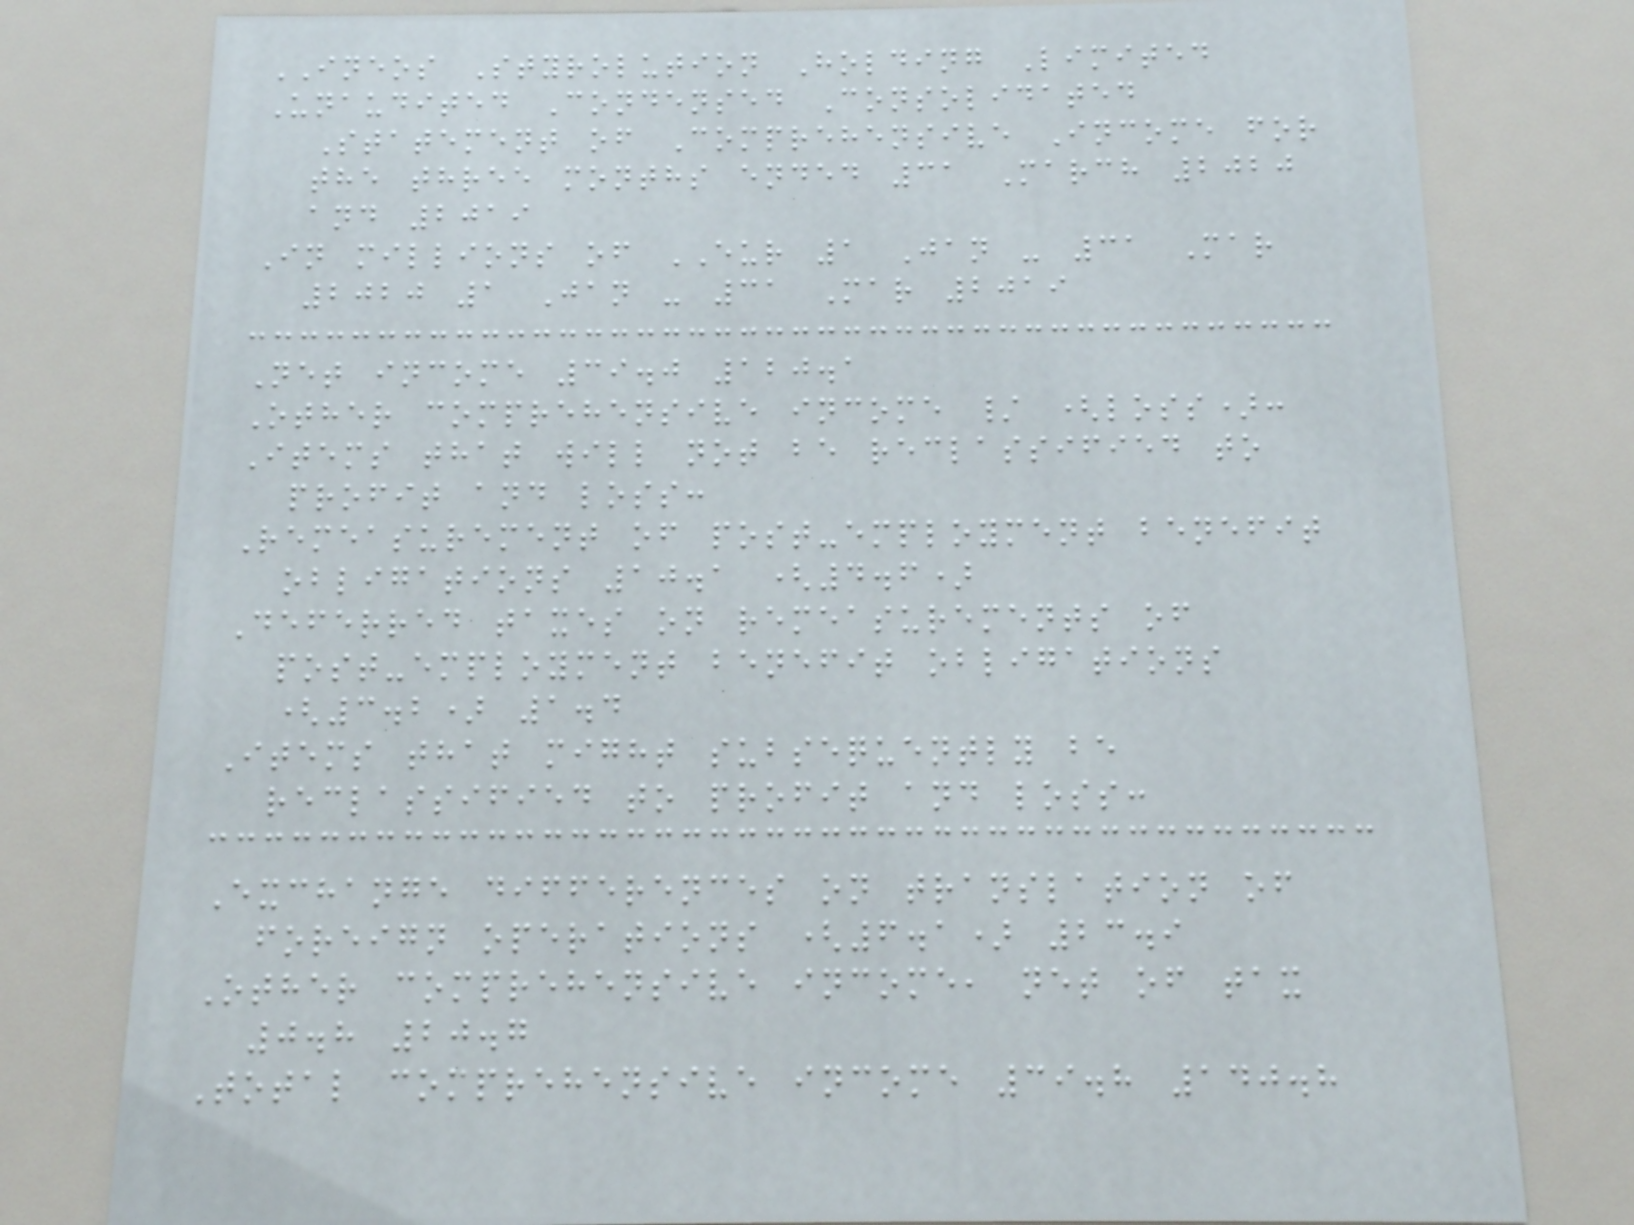INEOS Styrolution Holding Limited
Unaudited Condensed Consolidated
Statement of Comprehensive Income for
the three months ended 31 March 2020
and 2019
In millions of EUR 1 Jan - 31 Mar
2020 1 Jan - 31 Mar 2019
Net income 39.0 120.1
Other comprehensive income / (loss):
Items that will not be reclassified to
profit and loss:
Remeasurement of post-employment benefit
obligations 10.1 (4.6)
Deferred taxes on remeasurements of
post-employment benefit obligations
(3.2) 1.4
Items that might subsequently be
reclassified to profit and loss:
Exchange differences on translation of
foreign operations (6.1) 23.9
Other comprehensive income, net of tax
0.8 20.7
Total comprehensive income 39.8 140.8
